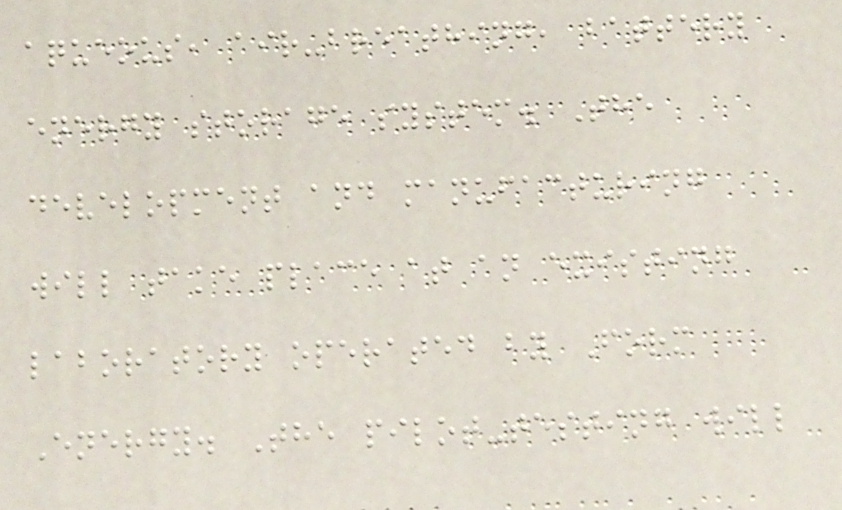aqueous, air-breathing, battery
energy storage system. The
development and manufacturing
will take place at an existing
laboratory operated by Form
Energy. The pilot-testing will
